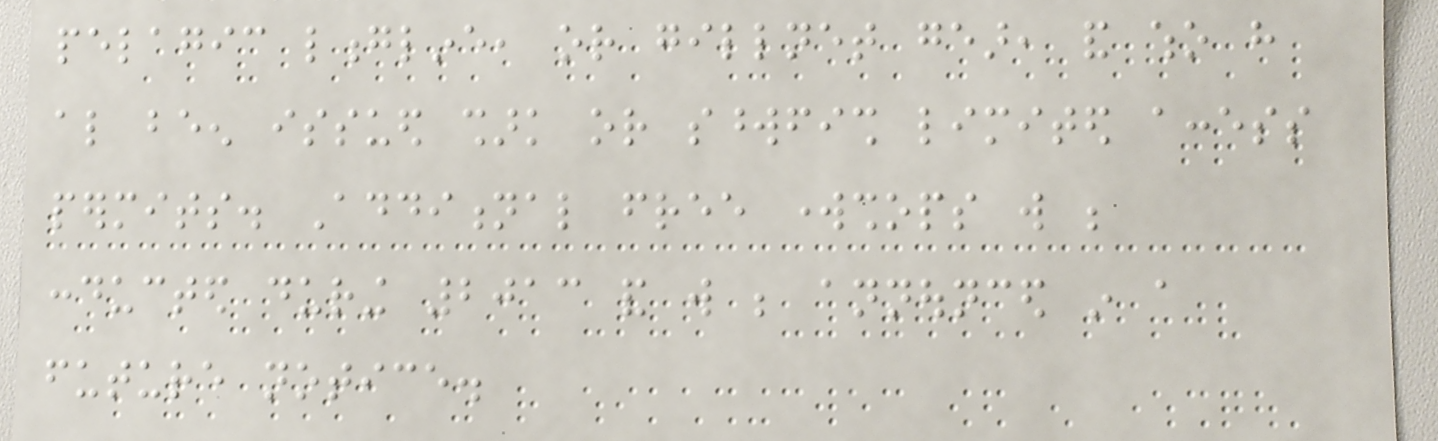pelagic longline, or gillnet gear, and who have
also been issued shark or swordfish limited access
permits. Additional free workshops will be
conducted during 2013 and will be announced in a
future notice.
